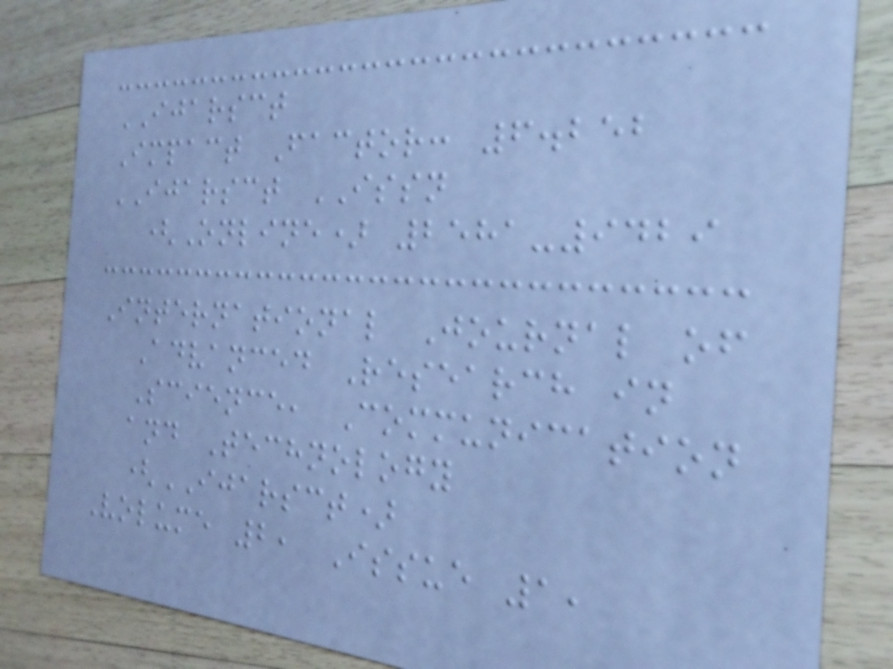IJARSCT
Impact Factor: 6.252
IJARSCT ISSN
(Online) 2581-9429
International Journal of
Advanced Research in
Science, Communication
and Technology
(IJARSCT)
Volume 2, Issue 1,
